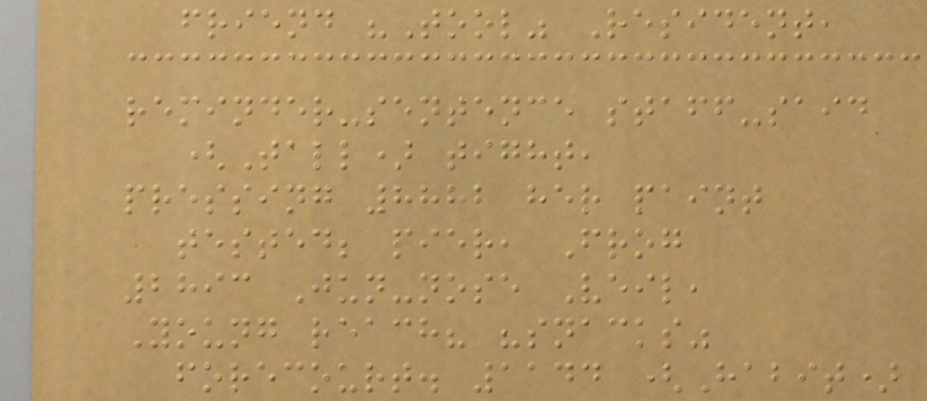friend "Tool" Resident,
reminder-sentence staff-said
(Tall) tight,
pressing 8882 her paint
tested; pier, Frog
2893 Jun-nose Veil,
Young reach? "snacks"
forecourt. 1144 (Habit)
